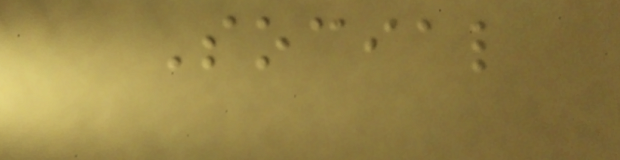Social
